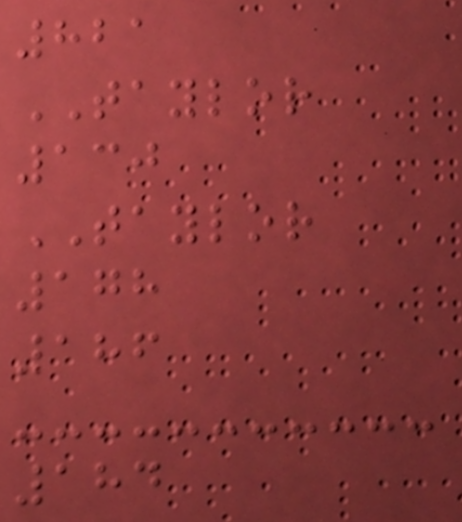821
TAYLOR
130
TAYLOR
178
186
184
